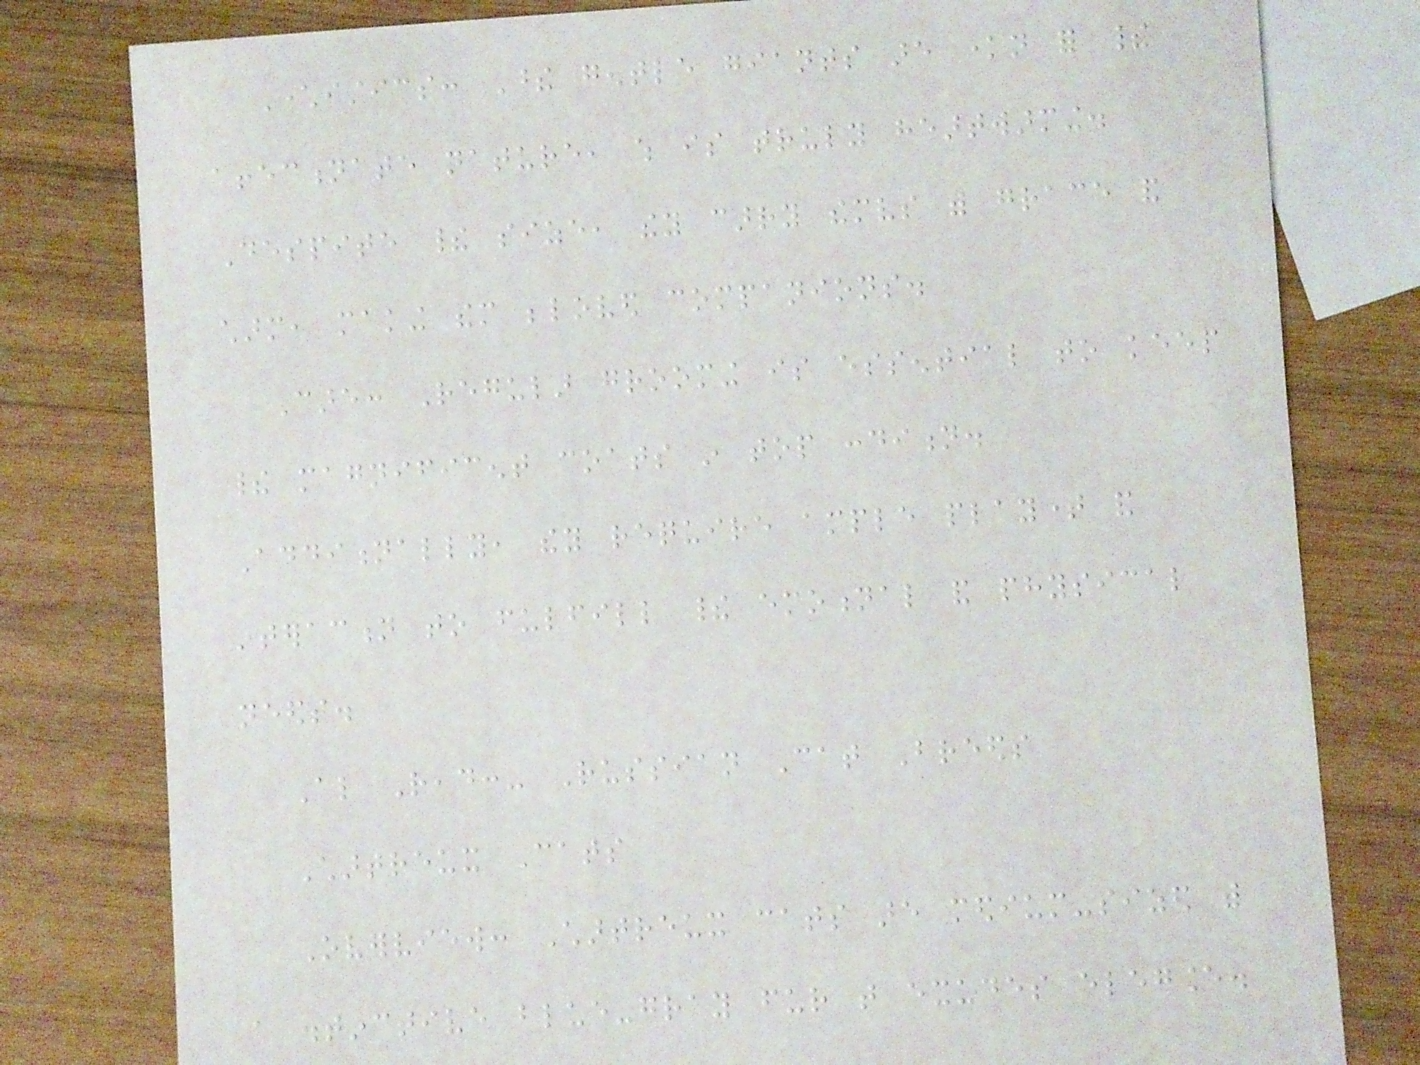Characteristics: These gentle giants are known for their
affectionate nature, which is truly heartwarming.
Despite their size, they carry themselves with grace and
charm, making them beloved companions.
Care: Regular grooming is essential to keep
their magnificent coats in top condition.
Additionally, they require ample playtime and
interaction to fulfill their emotional and physical
needs.
Also Read:- Russian Cat Breeds
Chartreux Cats
Overview: Chartreux cats are medium-sized with
a distinctive blue-gray fur that exudes elegance.
